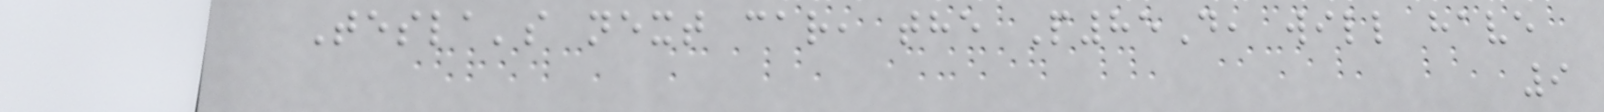Tesla's next car, the P85D, will have
9
